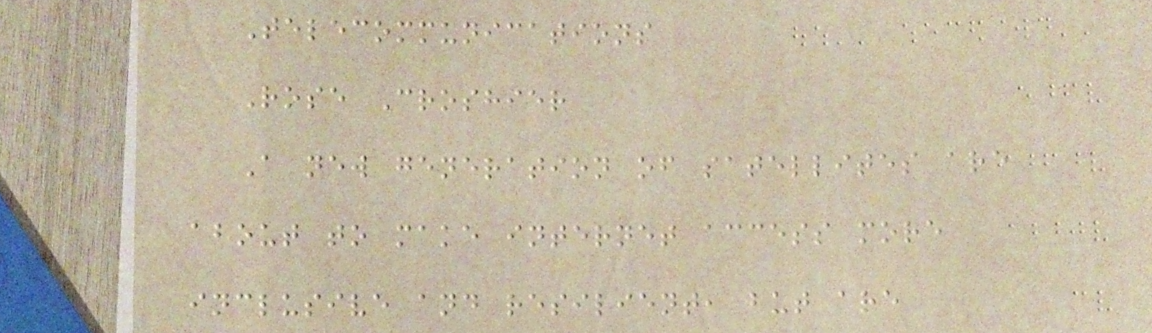Telecommunications
Rose Croshier
A new generation of satellites are
about to make internet access more
inclusive and resilient, but are
